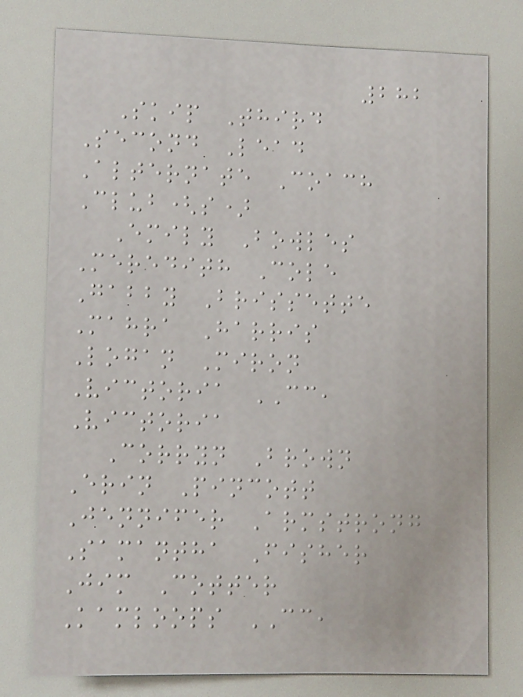282
Skip Third
Second Lead
Alternate Coach
Club(s)
Emily Bowles
Meredith Cole
Gabby Brissette
Mahra Harris
Logan Miron
Victoria CC,
Victoria
Corryn Brown
Erin Pincott
Jennifer Armstrong
Samantha Fisher
Jim Cotter
Kamloops CC,
